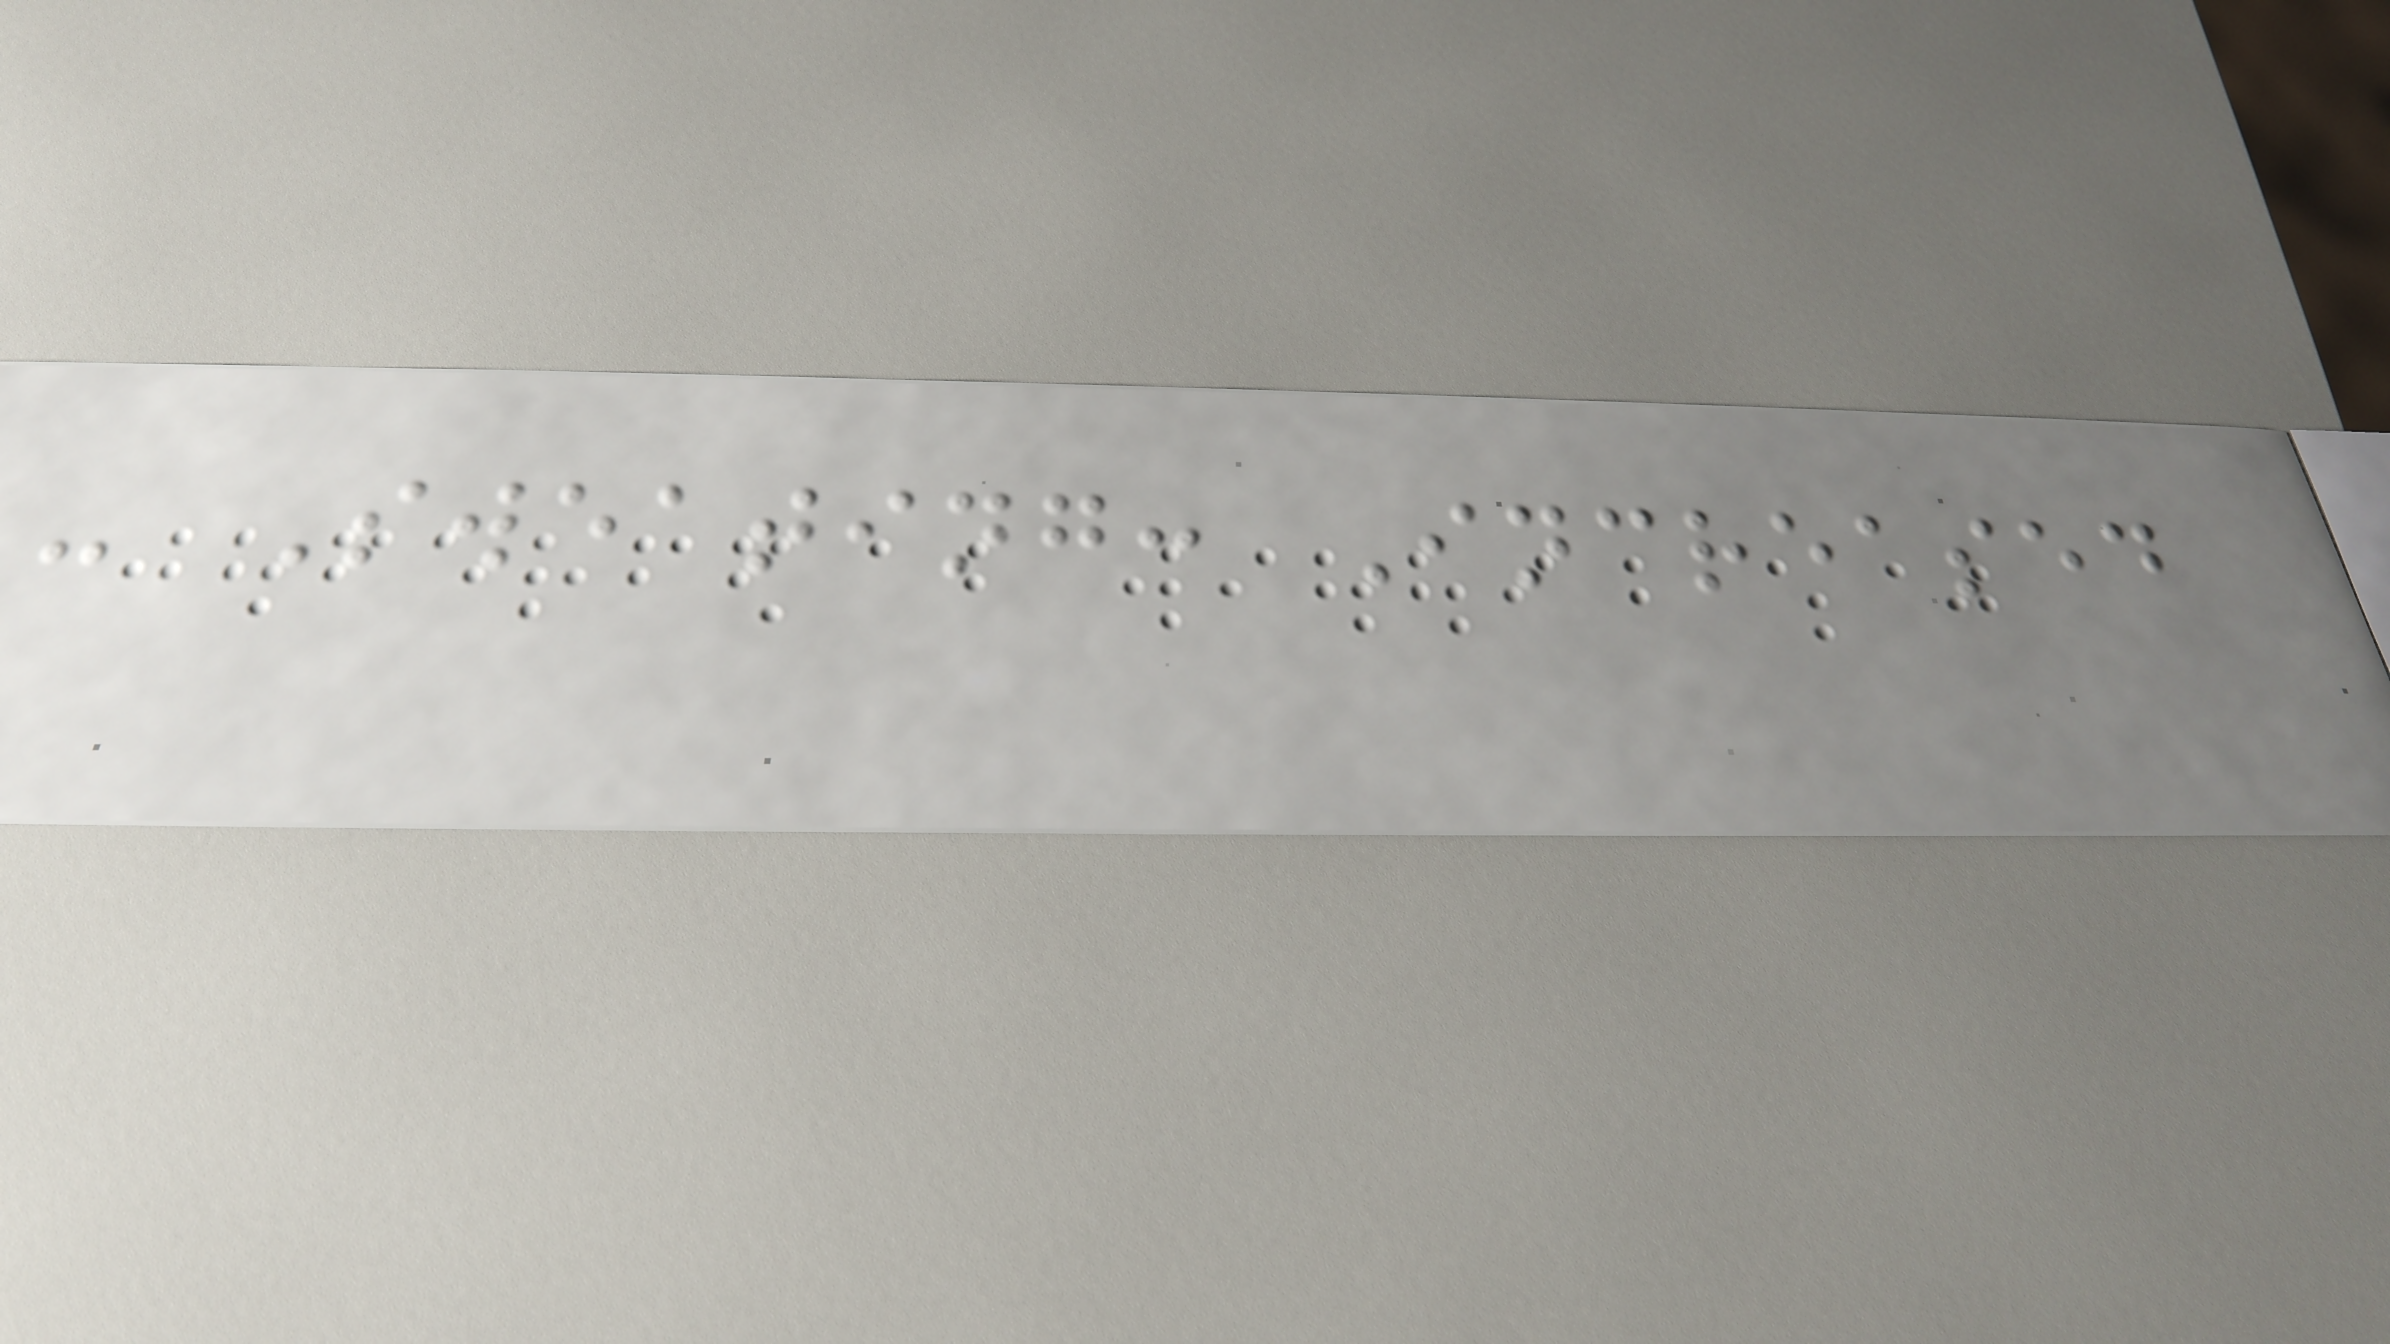- Sweating: Increased
